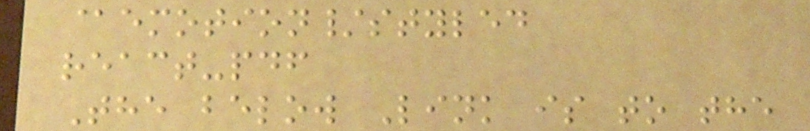@emotion/styled
react-pdf
The below Link is to the
